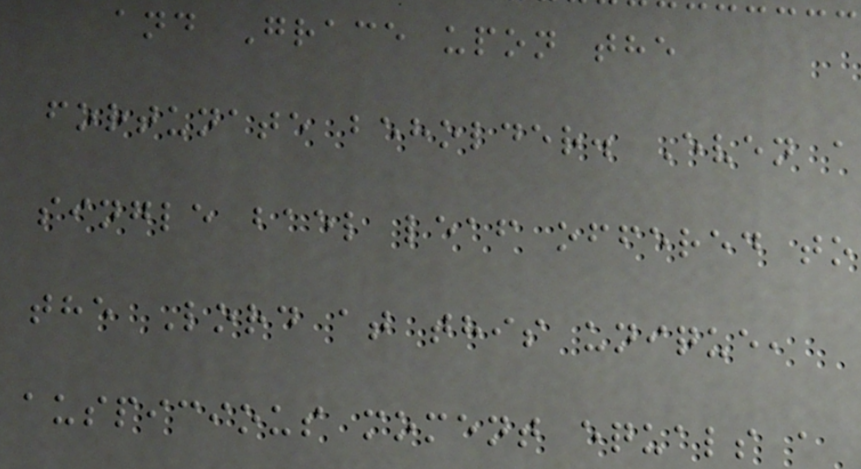and Grace upon the
fortunate beholder. Even a
single bael leaf offered to
the Lord at this unique,
auspicious moment equals a
